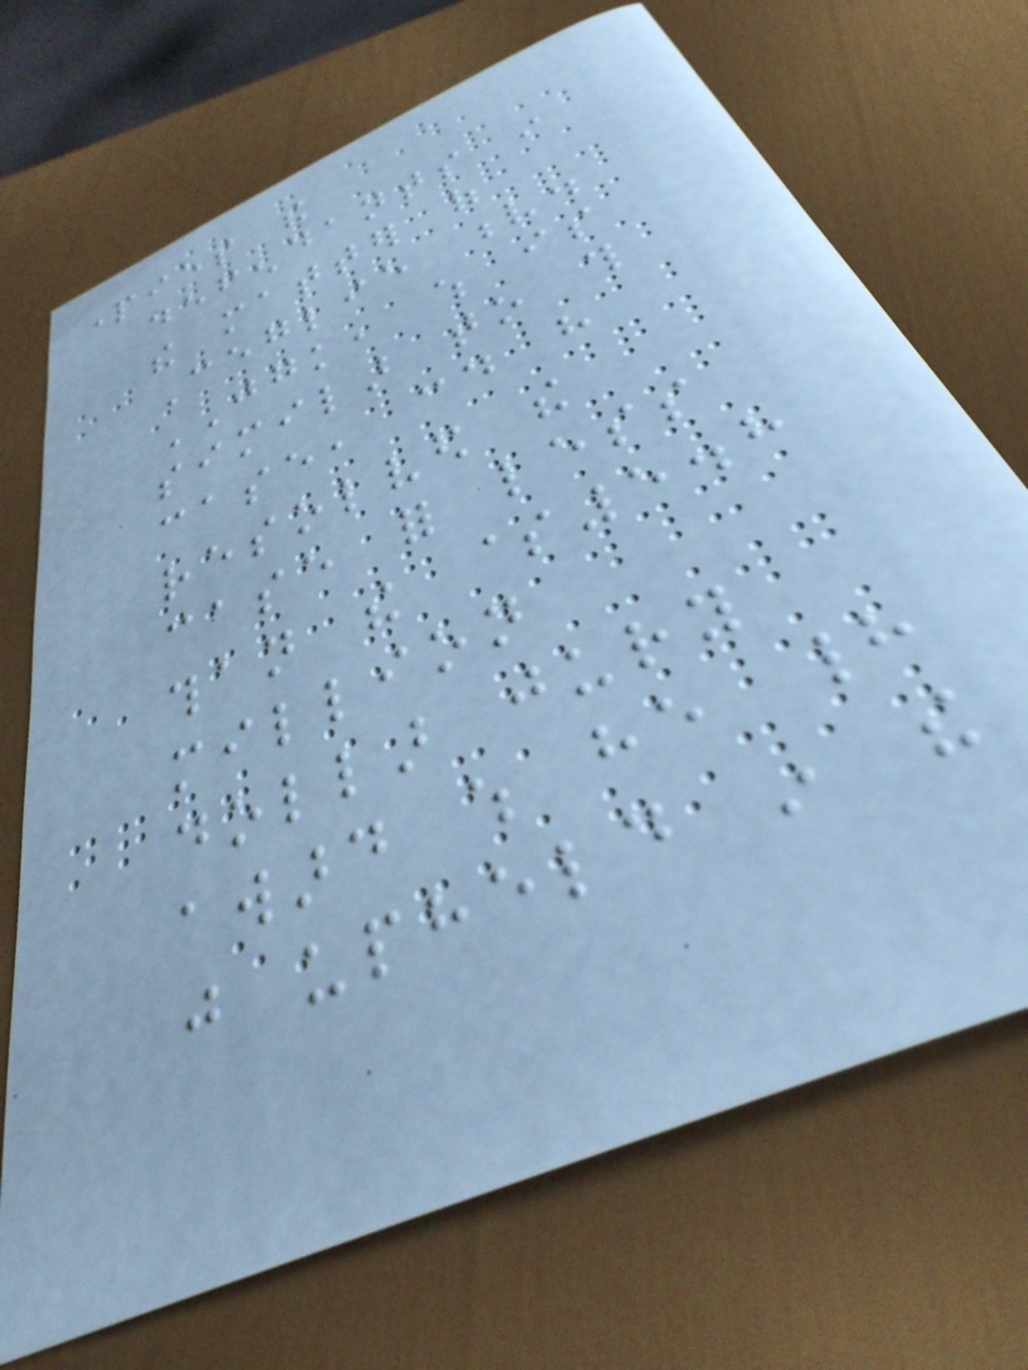parties the
defendants in
the matter of
Ceglie v.
JGK, which is
similar to this
case, could have
resolved the
case for less
than the $5.8
million
dollar jury
award which he had
just upheld in the
